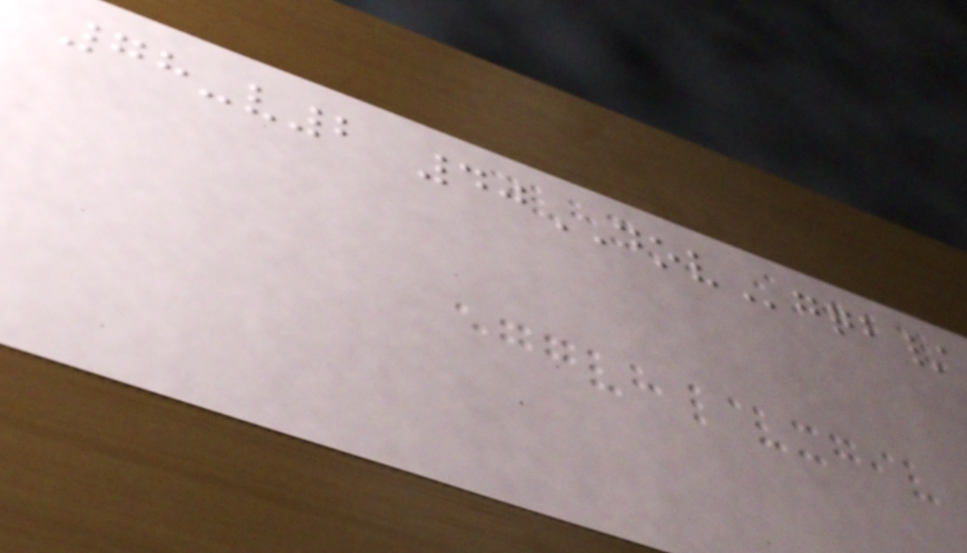78-v2 40DOVgqb/
